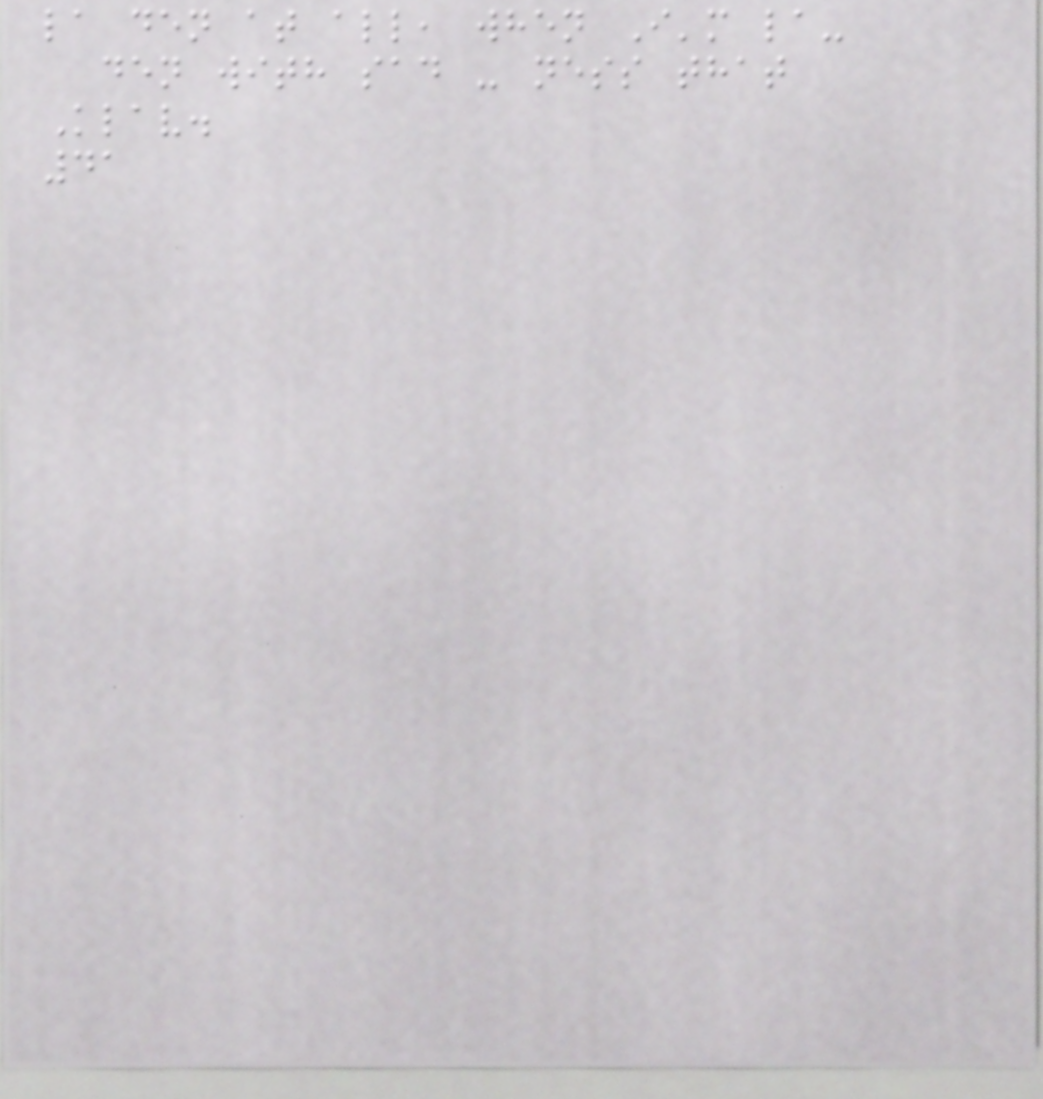la den at all, when I'm la-
den with sad - ness that
Klav.
41
